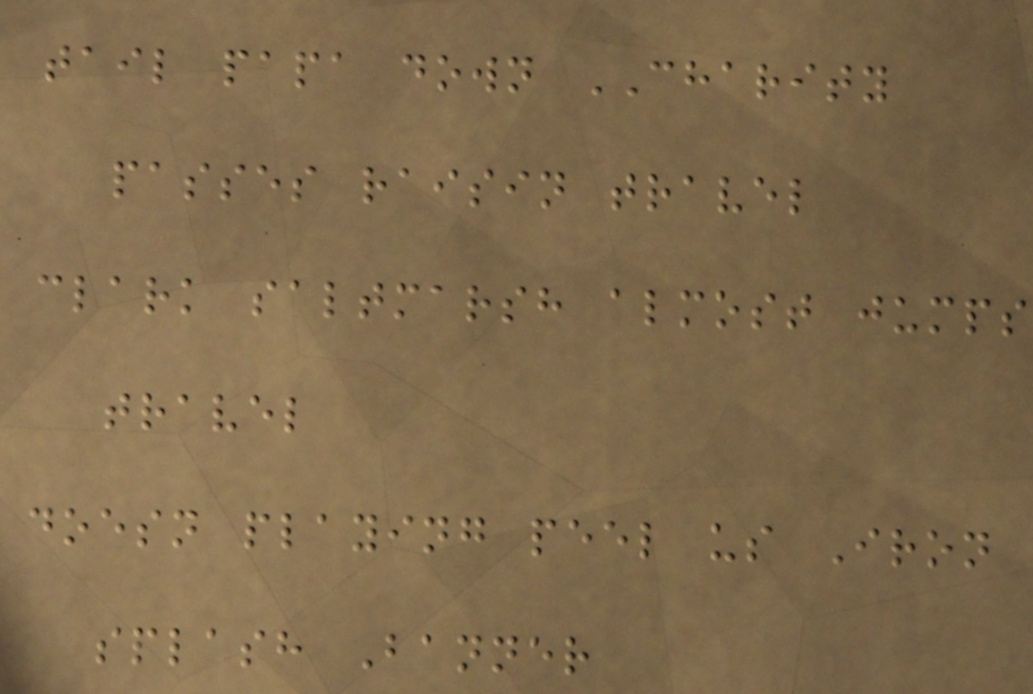tail papa down CHARITY
passes raisin travel
clark saltmarsh almost jumps
travel
doesn playing peel us Iron
splash Banner
